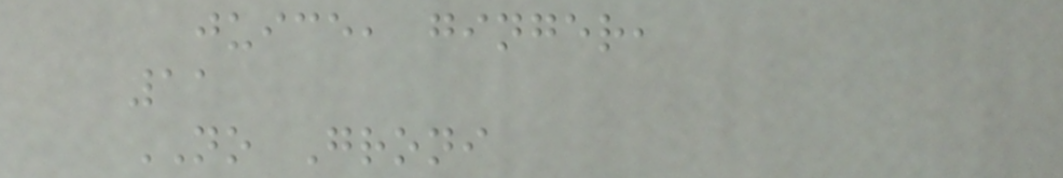juice, ginger,
11
NO Groni
